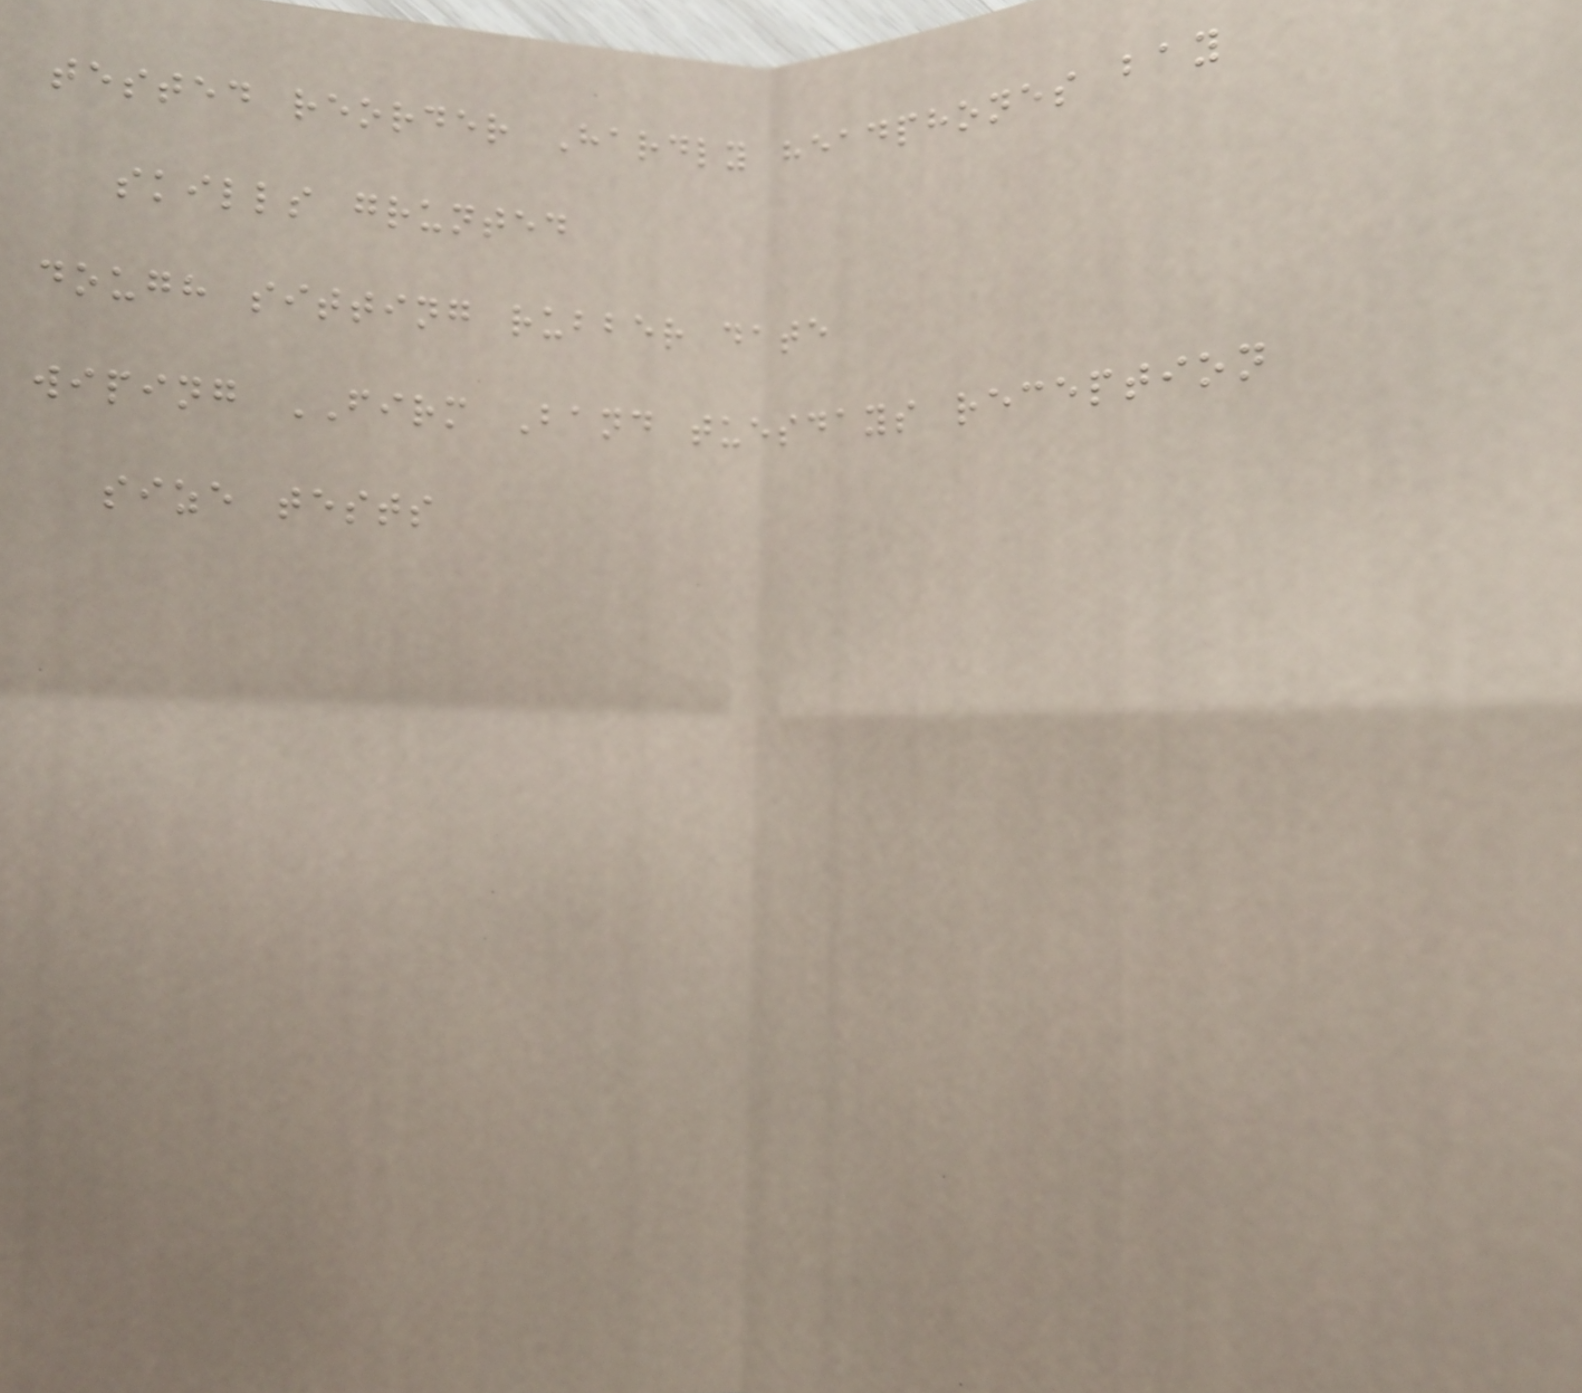tested reorder Hardly headphones bay
skills grunted
dough sitting rubber date
wiping FIRM Band tuesdays reception
size tests
